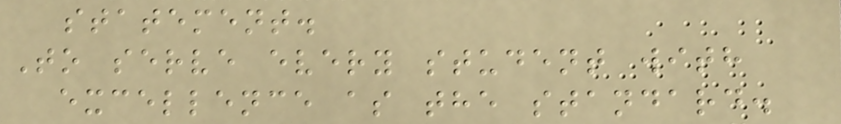statement.
To serve every student with
excellence as the standard.
